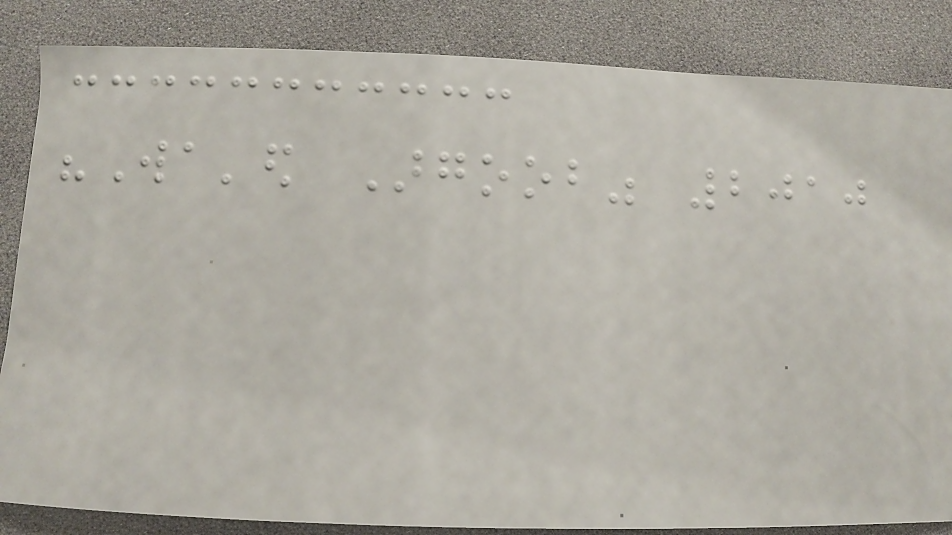"Wa'ed Argoob" 2010
